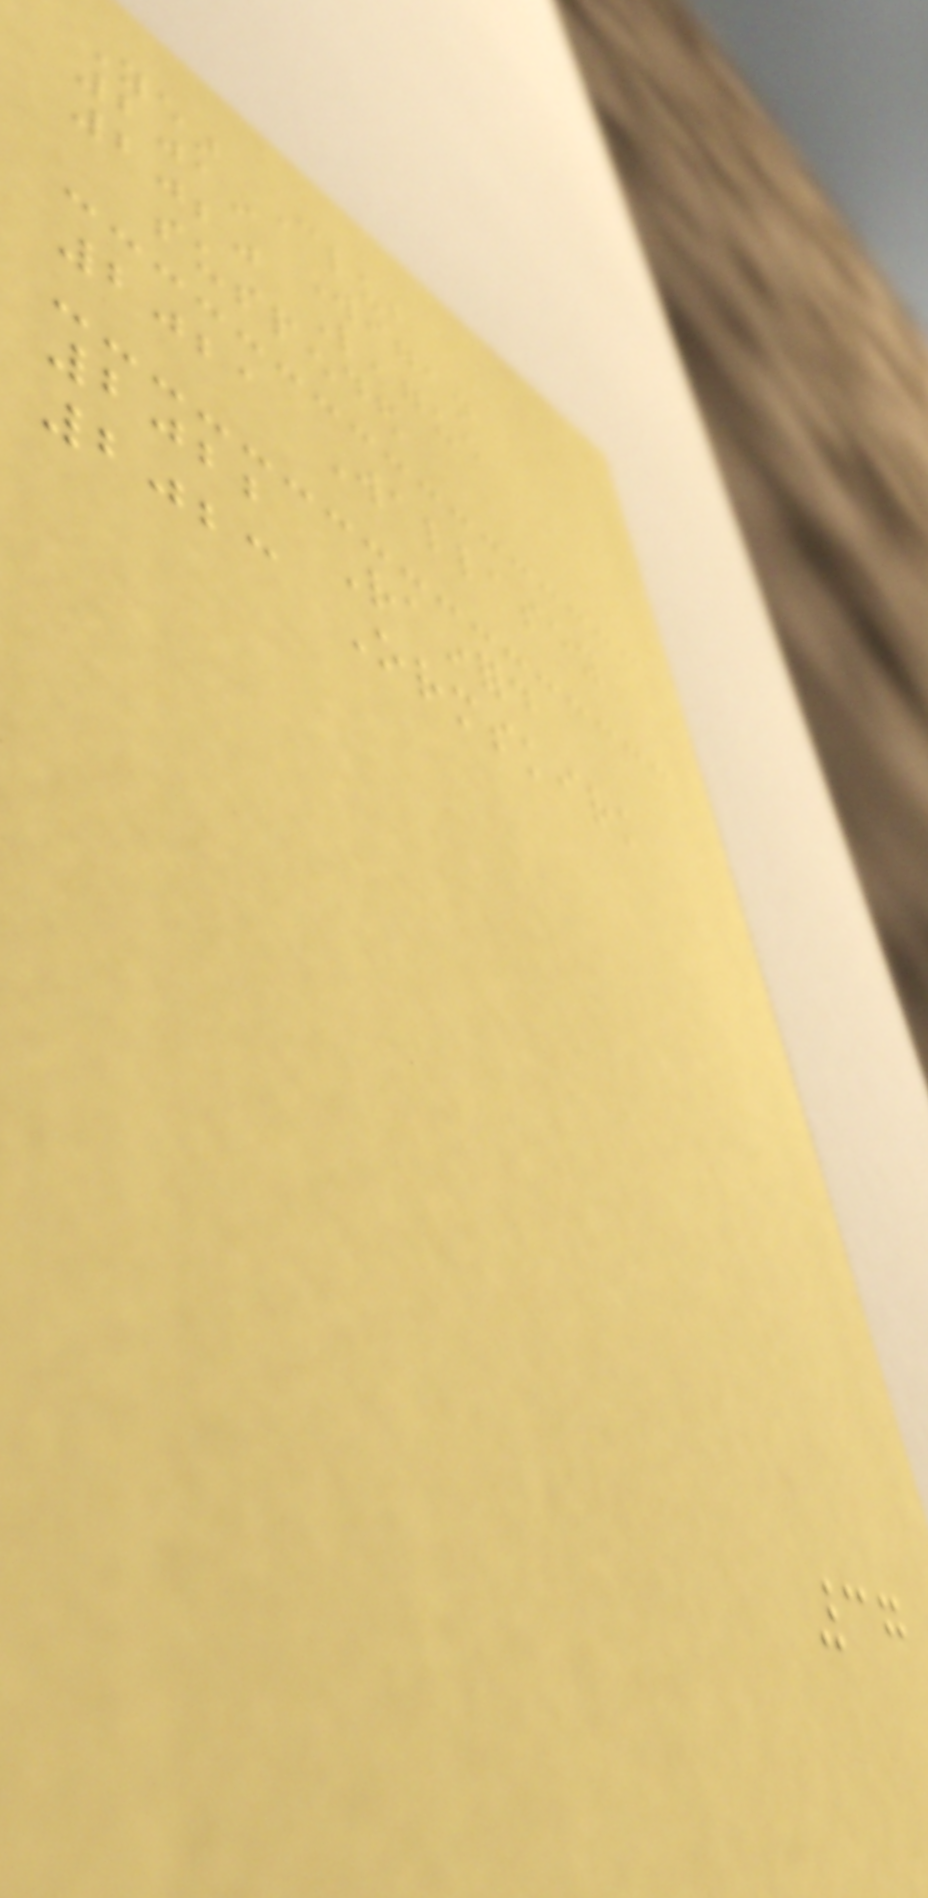Year Club
2019 Wigan
2020 League
suspended
2021 Wallasey
2022 Rainford
2023 Ormskirk
37
